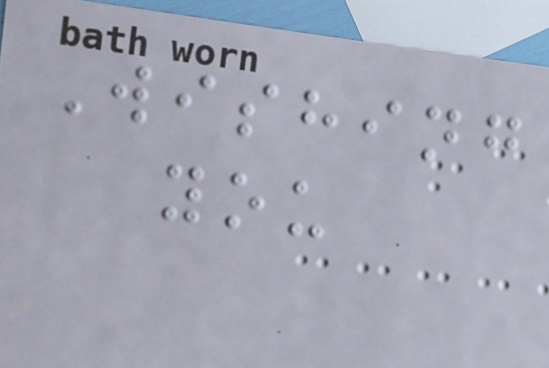Wishing
you
